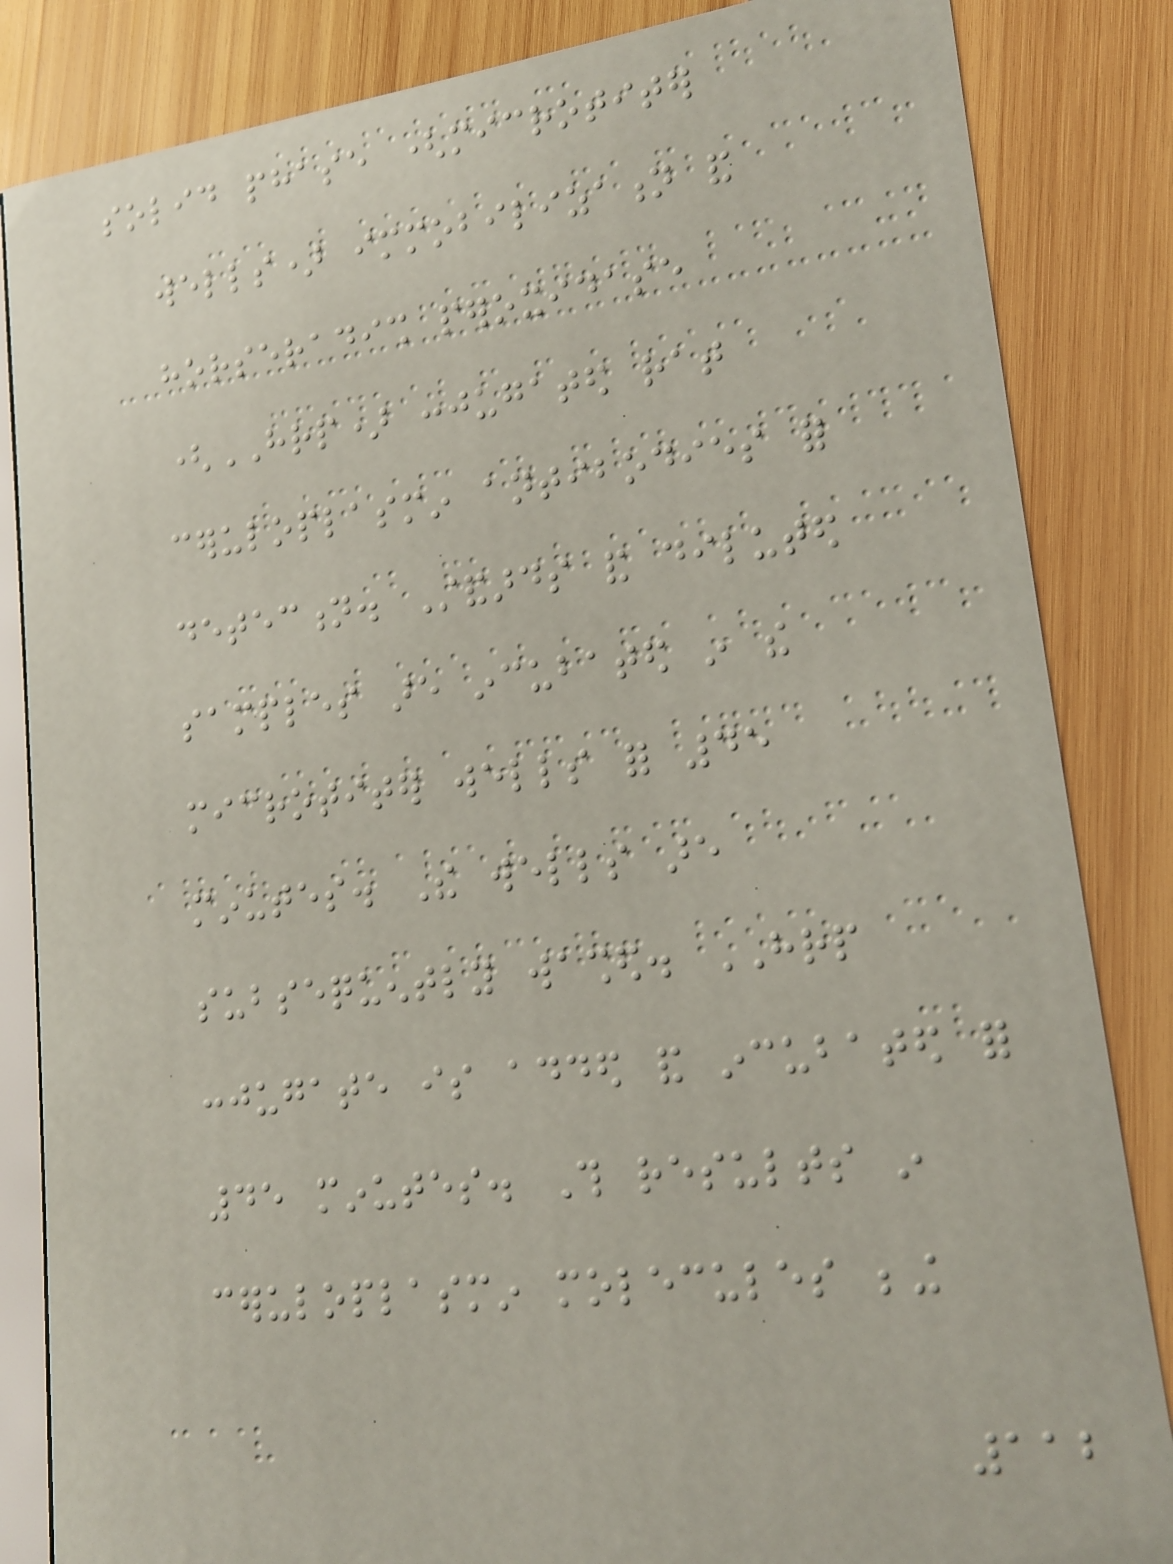solid phase (microtiter
wells) immobilization and
horseradish peroxidase
(HRP) conjugated rat
ceruloplasmin antibodies for
detection. Standards and diluted
samples are incubated in the
microtiter wells for 45
minutes. The wells are
subsequently washed. HRP
conjugate is added and incubated for
45 minutes. This results in
ceruloplasmin molecules being
112
